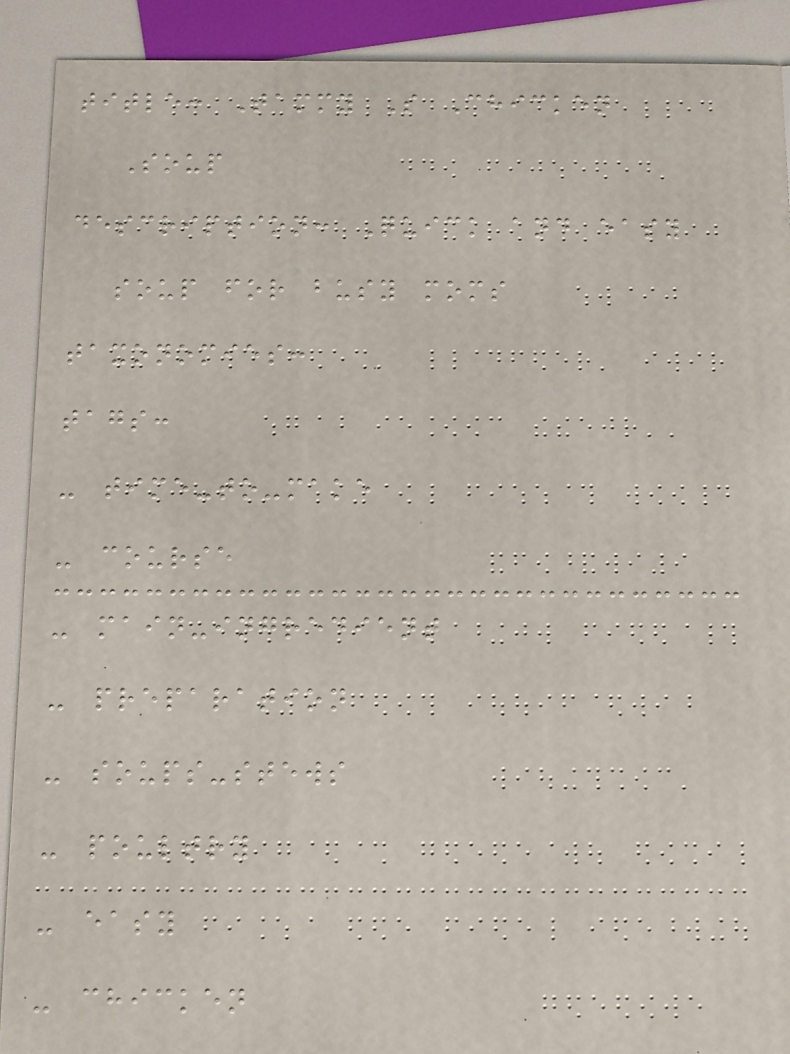title: Tammy S Chicken
Soup
description: Quick and easy
soup for busy moms
taxonomies:
tags:
- time-to-make
- course
- main-ingredient
- preparation
- soups-stews
- poultry
- easy
- chicken
